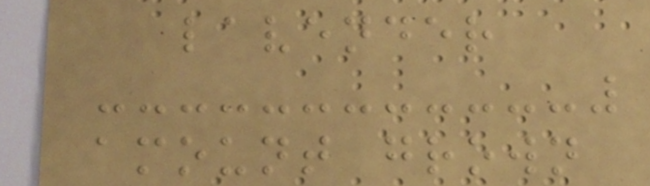lavender
amount grown
